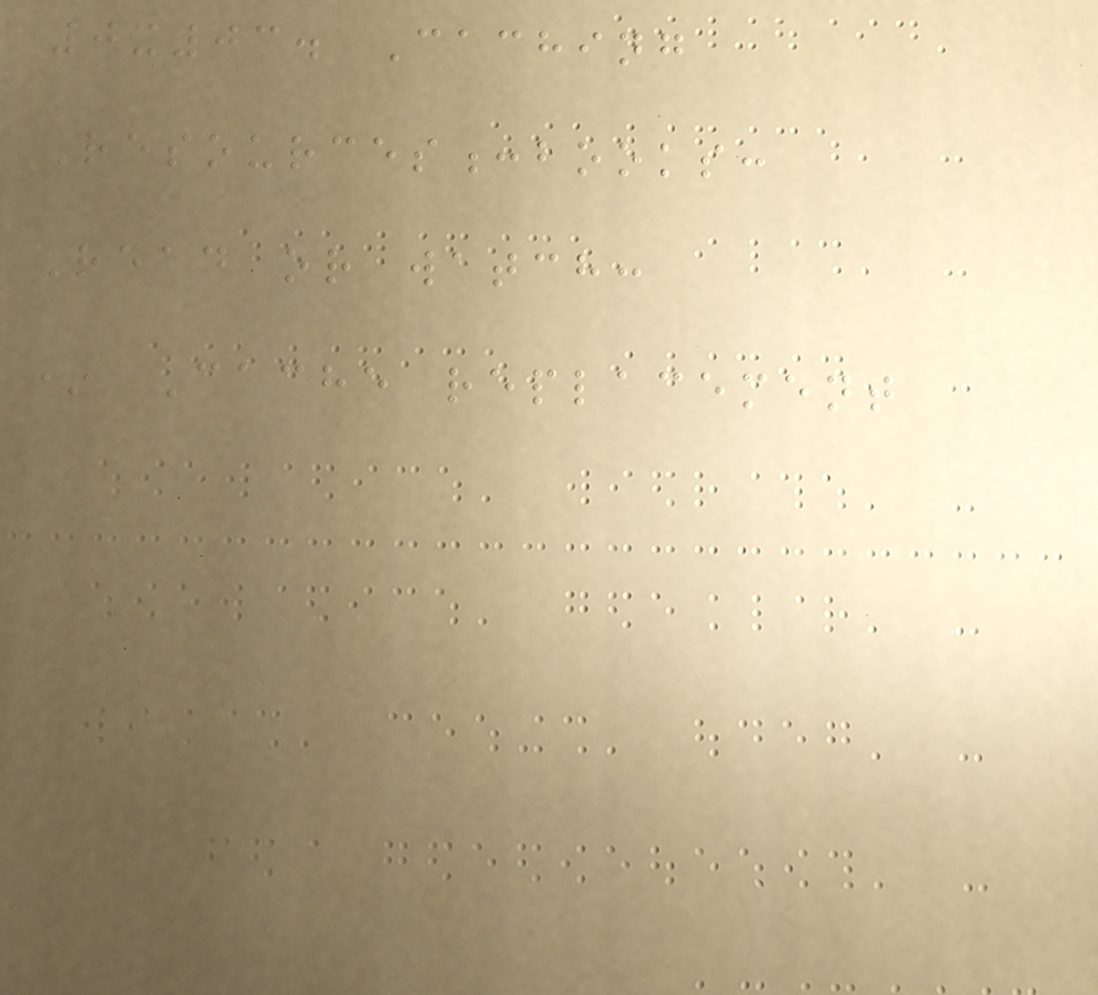0x03. Caching
Resources:books:
Read or watch:
* Cache replacement
